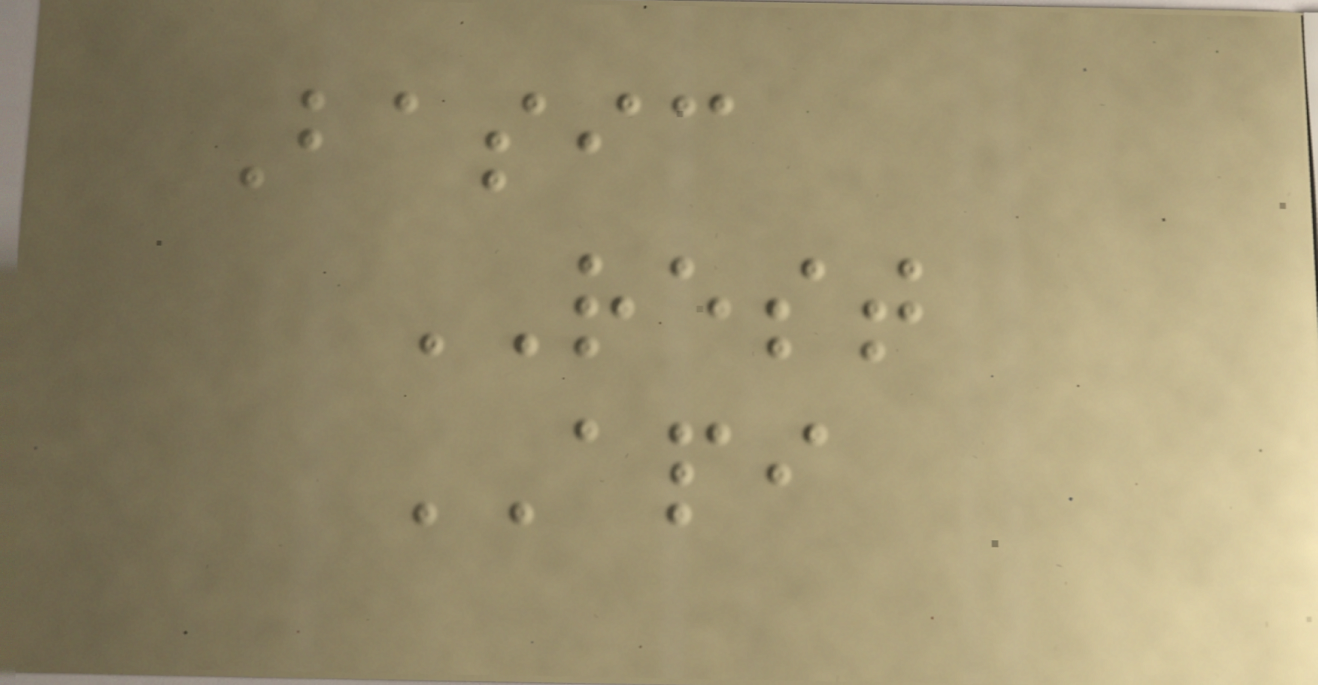Basic
REST
API
